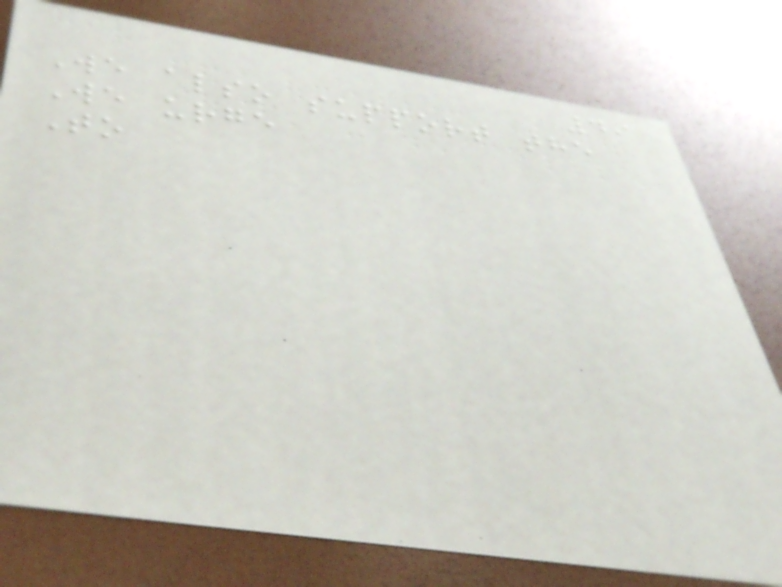49
We also support the
We urge
To
